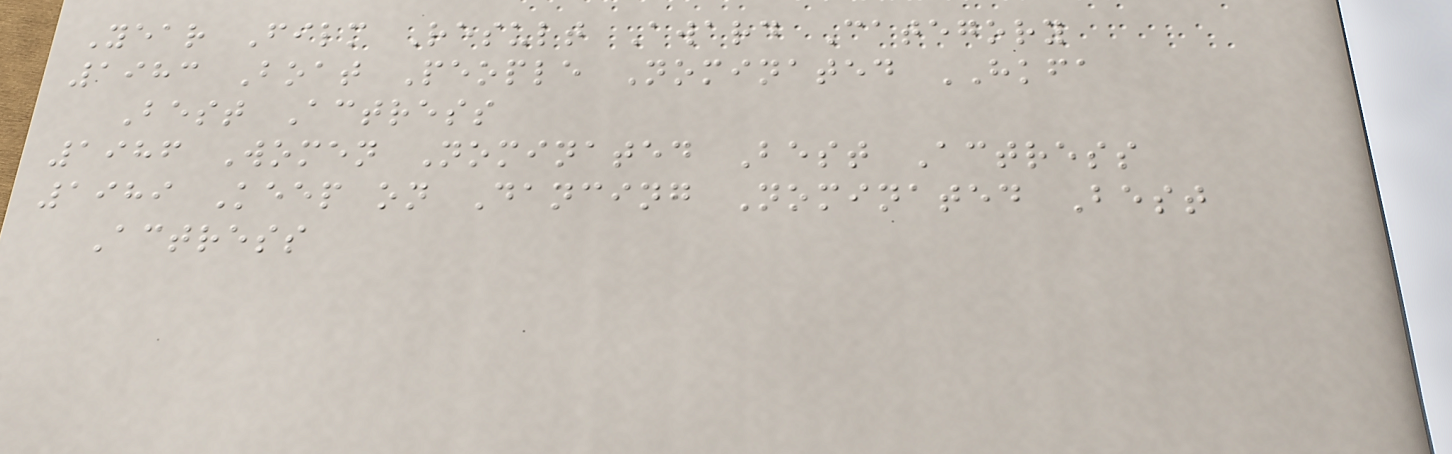Year Film Result Award Category
1983 Boat People Nominated HKFA
Best Actress
1986 Women Nominated Best Actress
1989 Keep on Dancing Nominated Best
Actress
